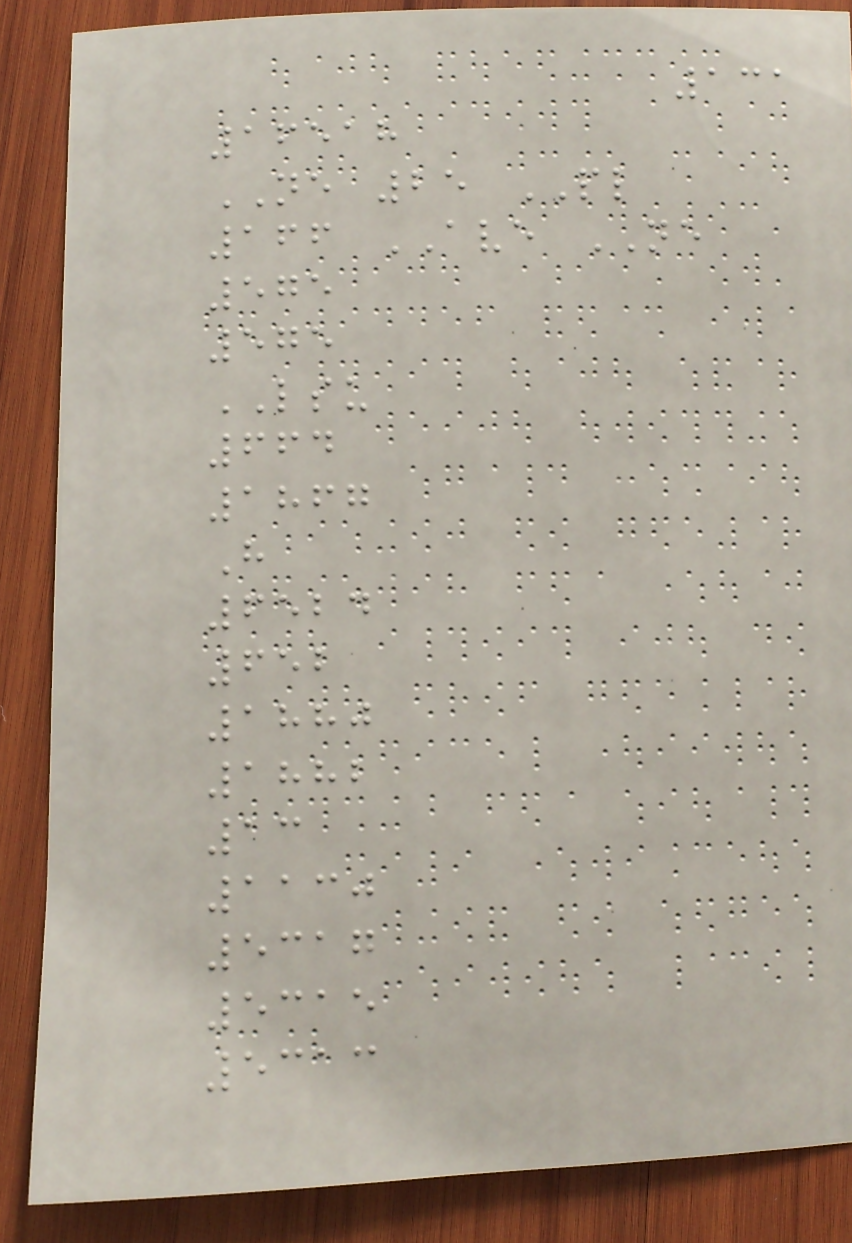131
16518
NE 25 PL
166 AVE NE
575
575
LSU
664
1867
H
6524
652
1880
1882
13
1130
5317
5315
5313
